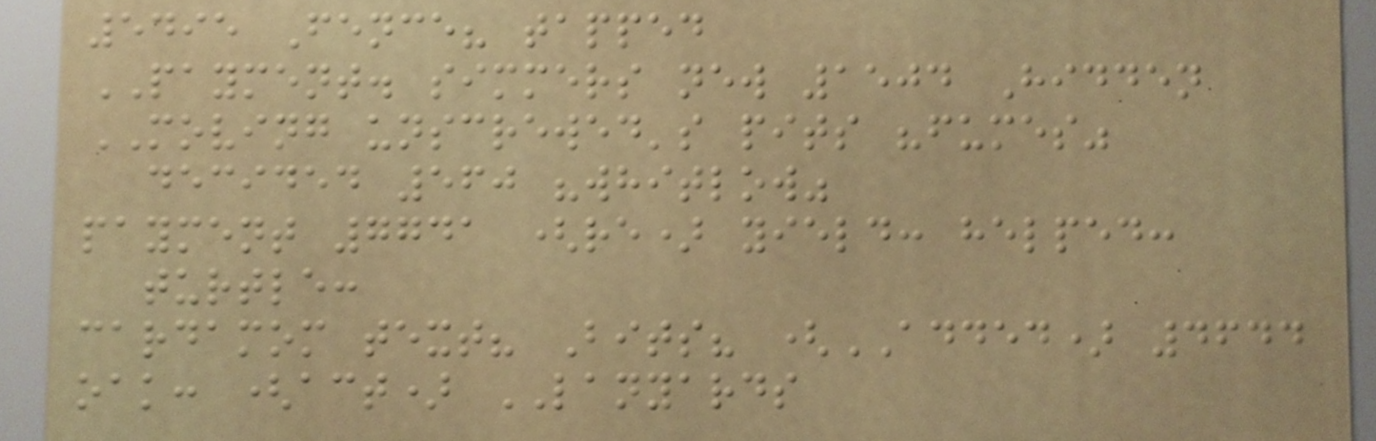5495 Fence? tapped
PAYMENT. simmers new 1504 Hidden
MOVING unscrewed's pits "fumes"
decided 560 "whitlow"
payment 7741 (re) yield: helped:
turtle:
cardamom text? Bits? (ADDED) 4644
oak: (act) LANYARDS
